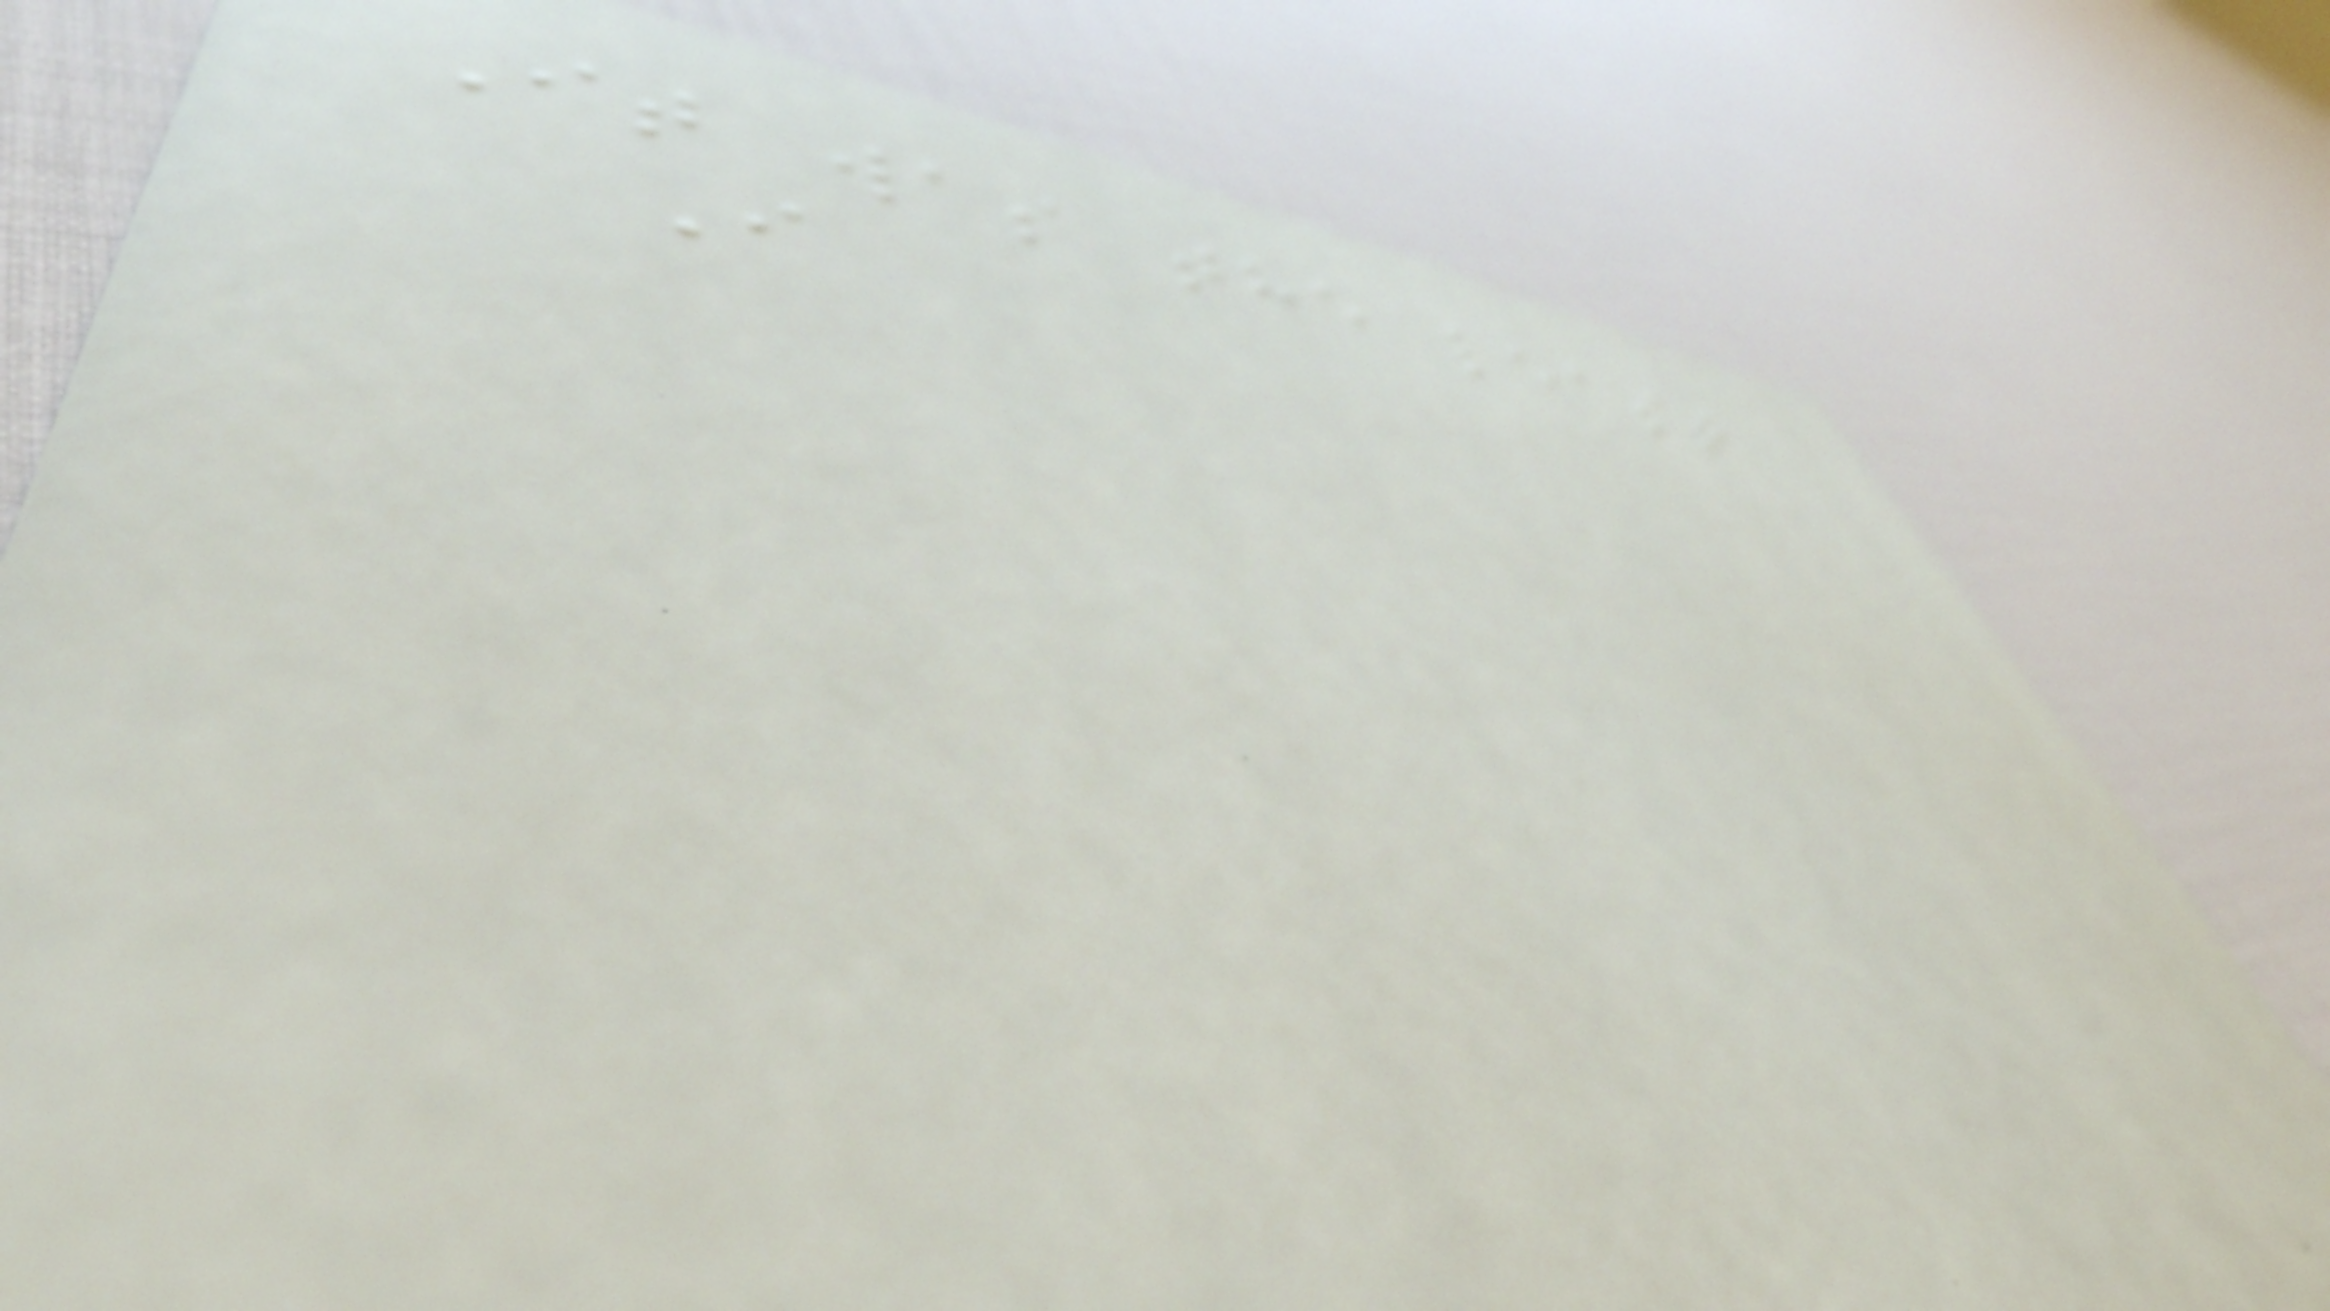It was the least
I
